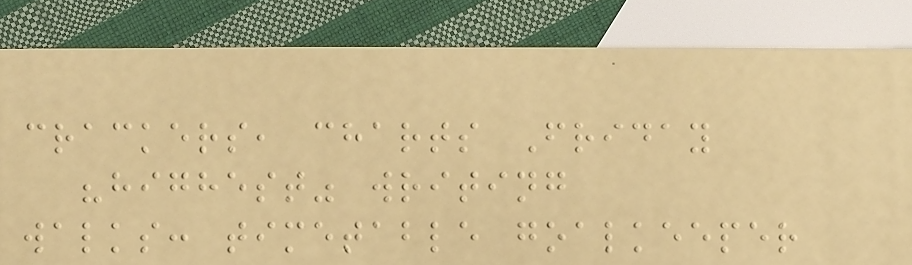crackers, charts Friday
"highest" writing
walks: timetable goalkeeper
